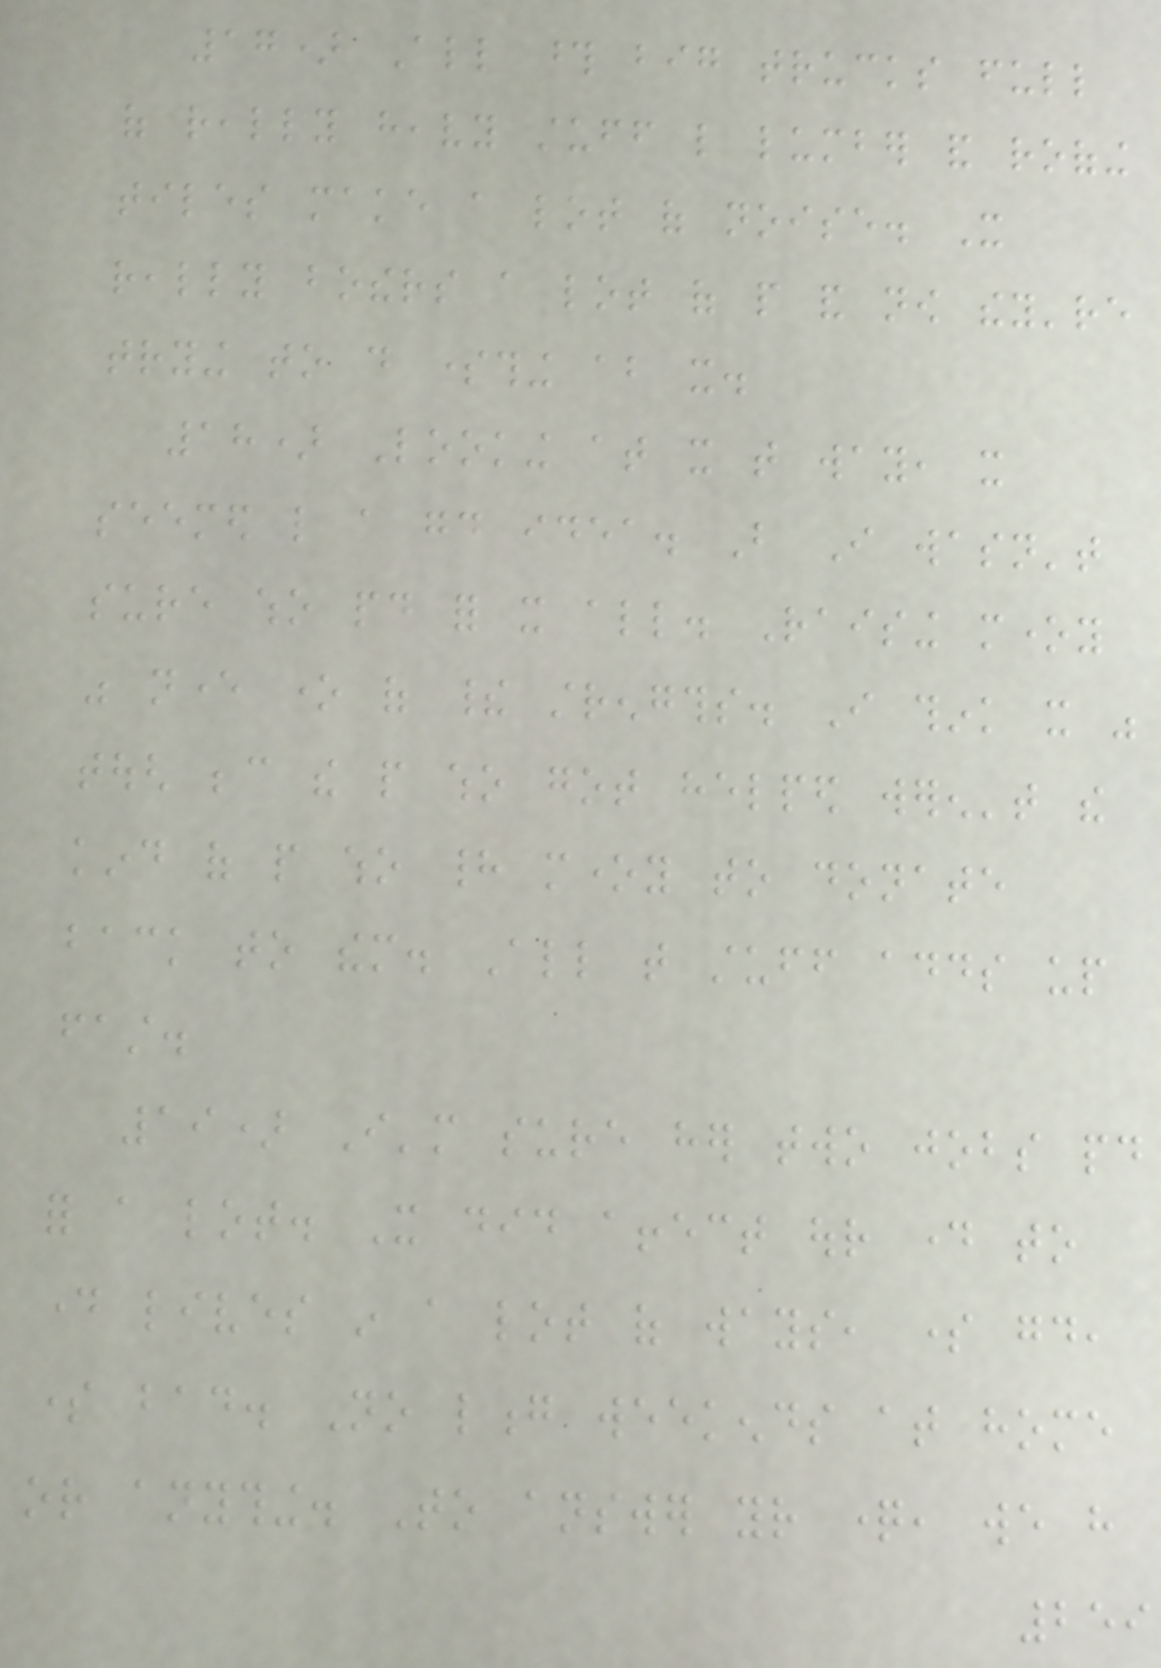17) All those big trucks full
of really heavy stuff like lumber and roofing
tiles make a lot of noise. It
really bothers a lot of people and now they're
trying to do something about it.
18) Looking at it that way, it
seemed like a good idea. But I wasn't
sure who paid for it all. Raising money
was never one of their strengths. I think it was
tough because the people who got helped weren't the
kind of people who had money to donate
back to them. All that stuff adds up
fast.
19) I'm sure her two jobs paid
for a lot. It did affect our day to
day lives in a lot of ways, some good,
some bad. No long weekends at home
or anything. To answer your question, we have
259
